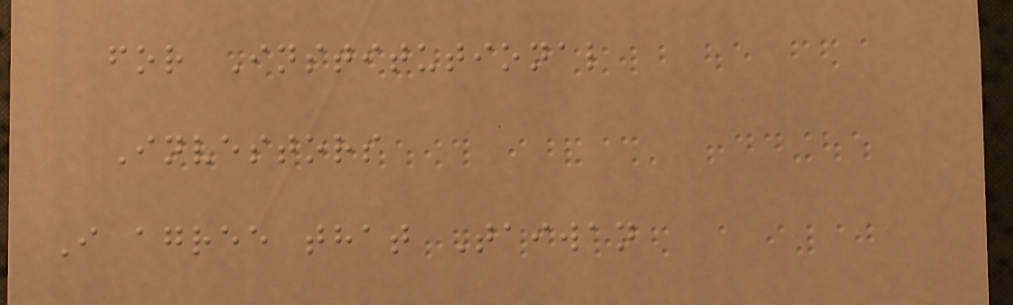for Institutional
Investors
I agree that Taiwan
